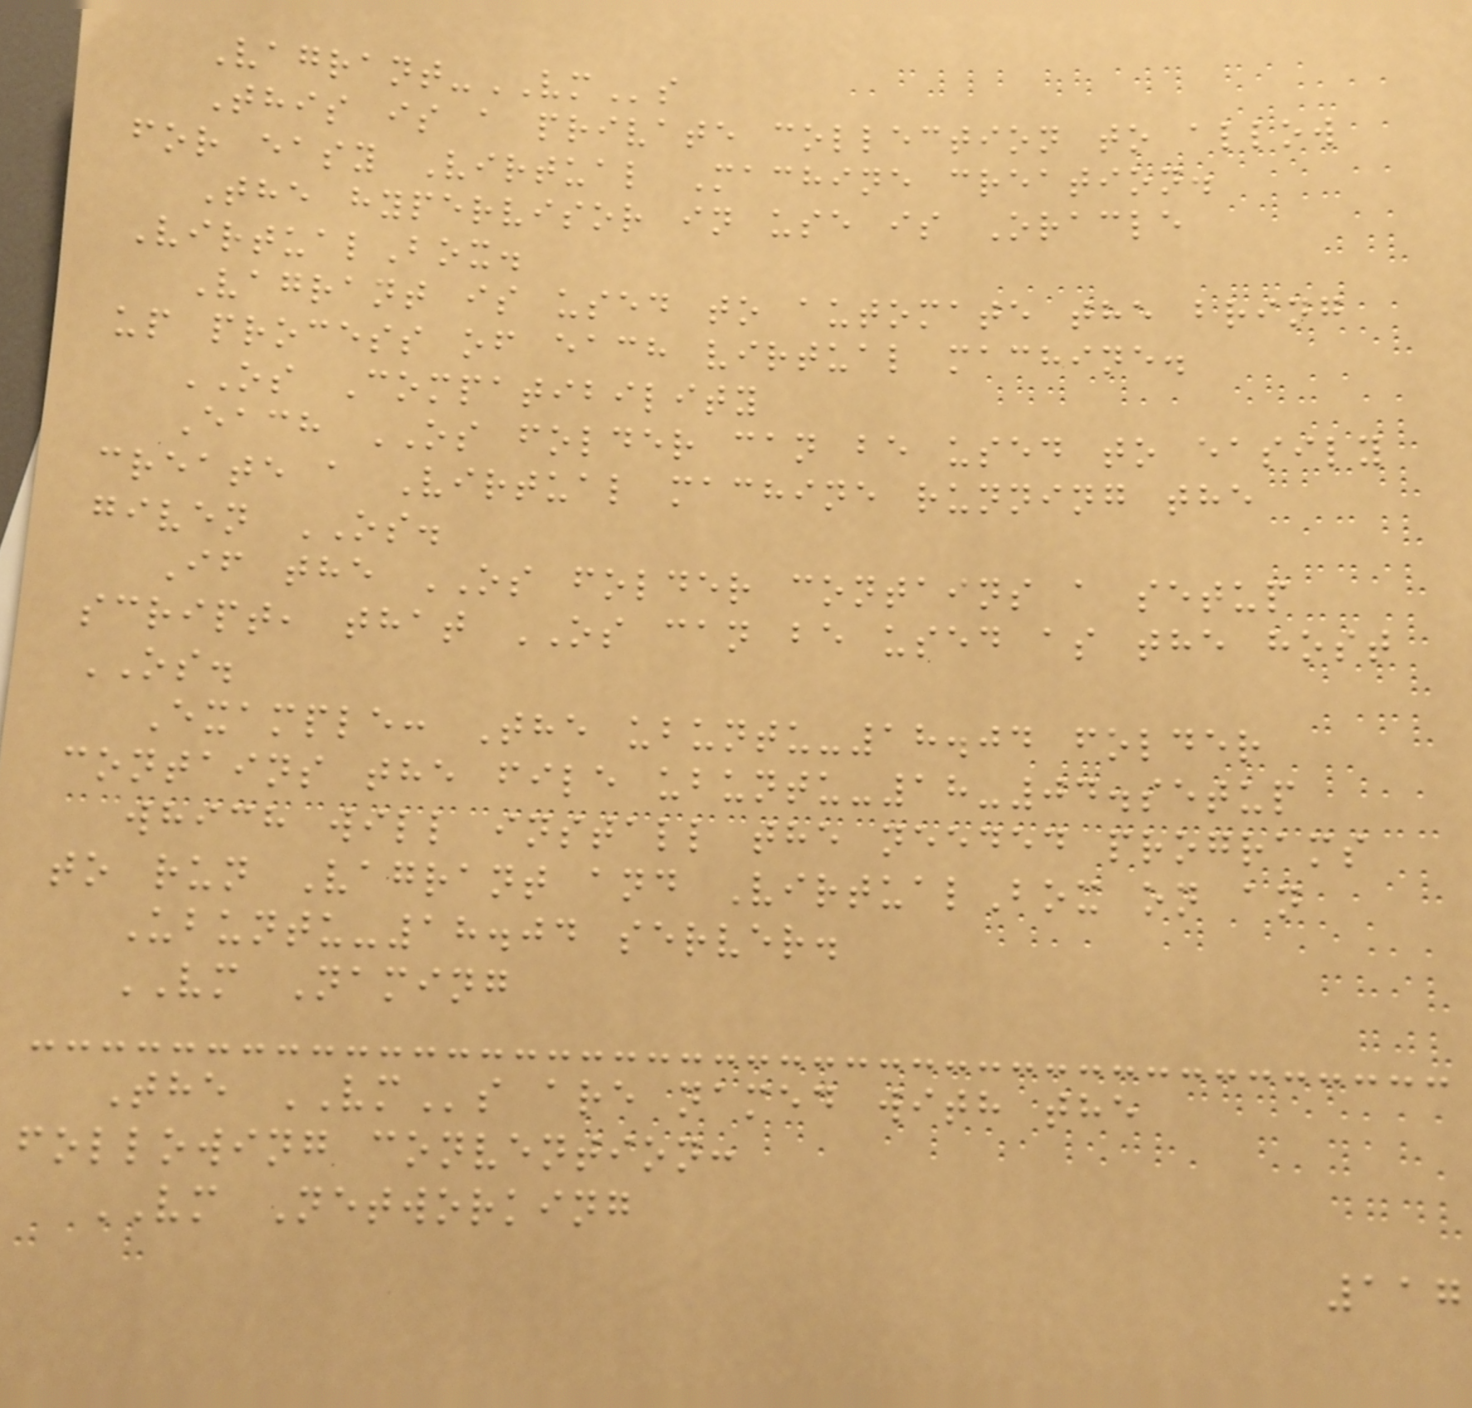Vagrant-VMs
This is a private collection to allow
for easy Virtual Machine creation.
The hypervisor in use is Oracle
VirtualBox.
Vagrant is used to automate the bring
up process of each virtual machine.
OS Compatibility
Each OS folder can be used to easily
create a Virtual machine running the
given OS.
If the OS folder contains a setup
script, that OS can be used as the host
OS.
Example: The ubuntu-18.04 folder
contains the file ubuntu-18-04.setup
which will install the needed programs
to run Vagrant and VirtualBox on an
Ubuntu-18.04 server.
VM Naming
The VMs are named with the
following convention:
VM Networking
117
